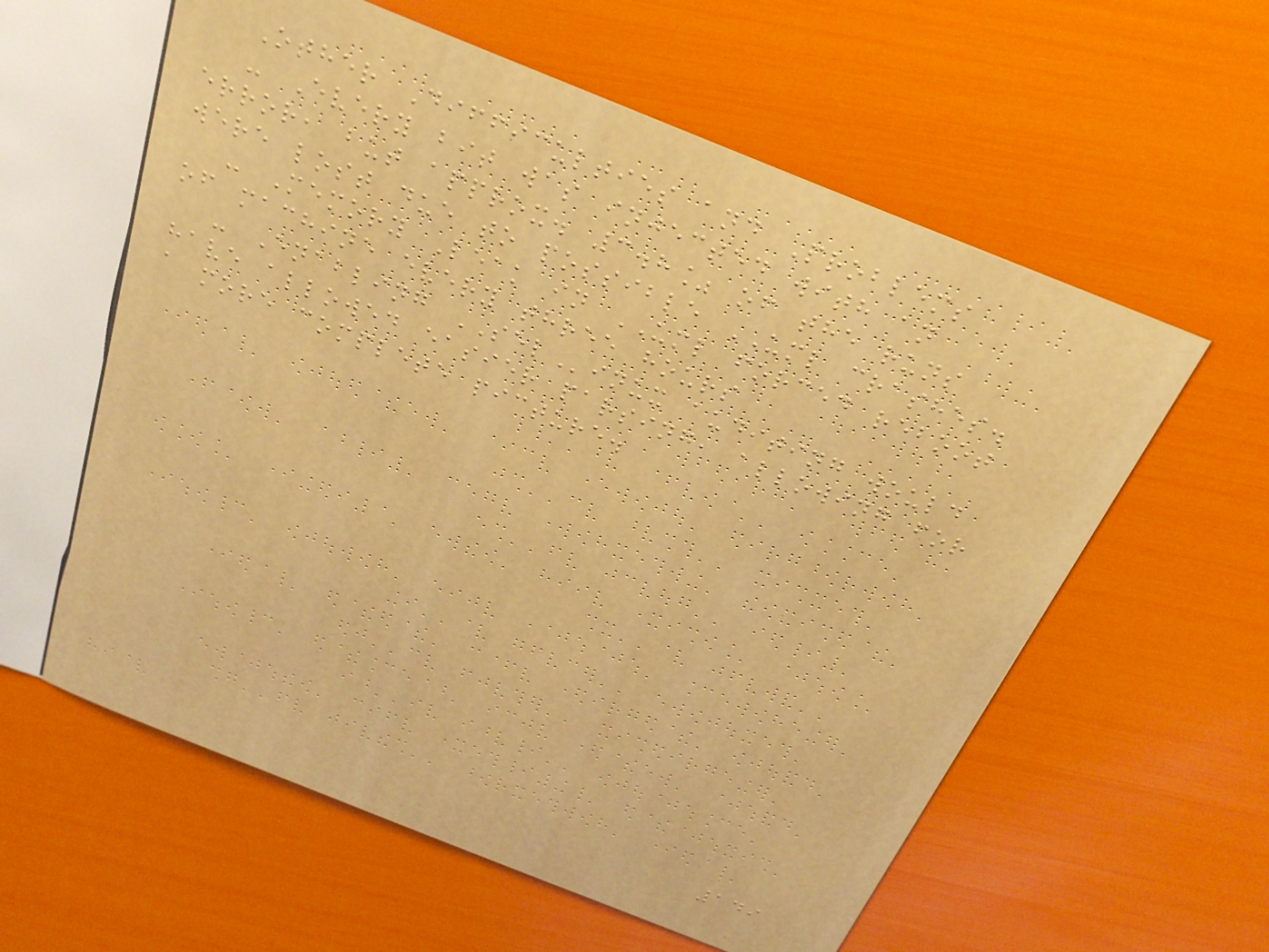Other Difficulties and Problems
- Every bit was injected with an
error, but approx. 3.8% of the runs
were lost due to possible UML crashes.
- Memory Leak in UML forced reboot
of machine every three hours
- Enabling SELinux auditing would
have allowed easier parsing, allowing for
a more complete picture.
149
